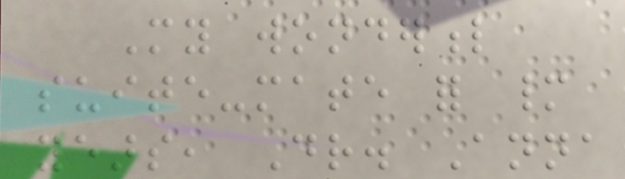My wonderful
suite-mate for many
years, Dr. Anna
